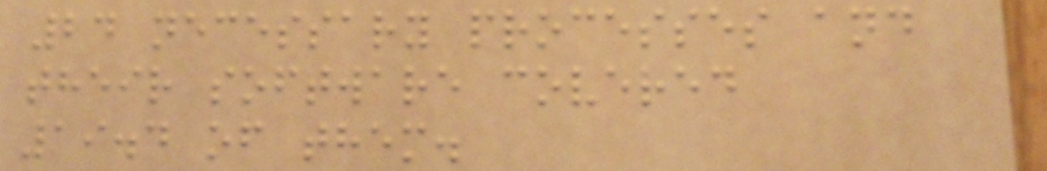24 necessary processes and
their software covered
19.4 of them.
